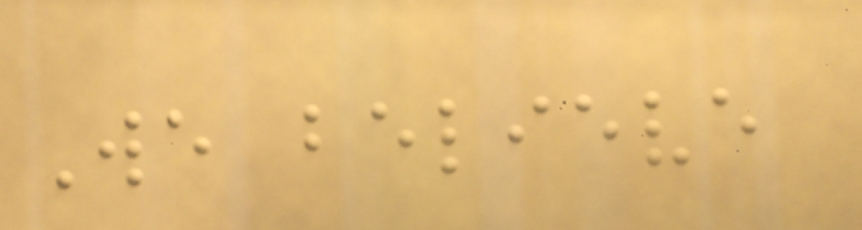We believe
